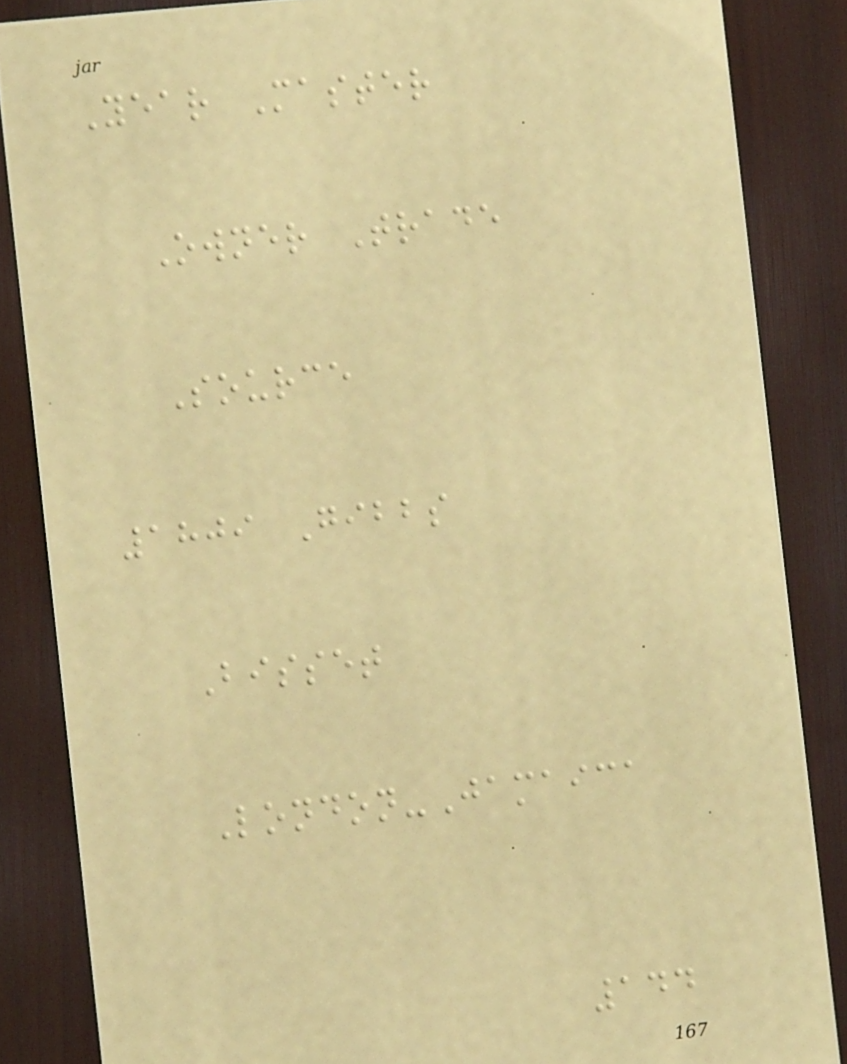Year Master
Owner Trade
Source
1809 Gibbs
Bisset
London-Jamaica
144
